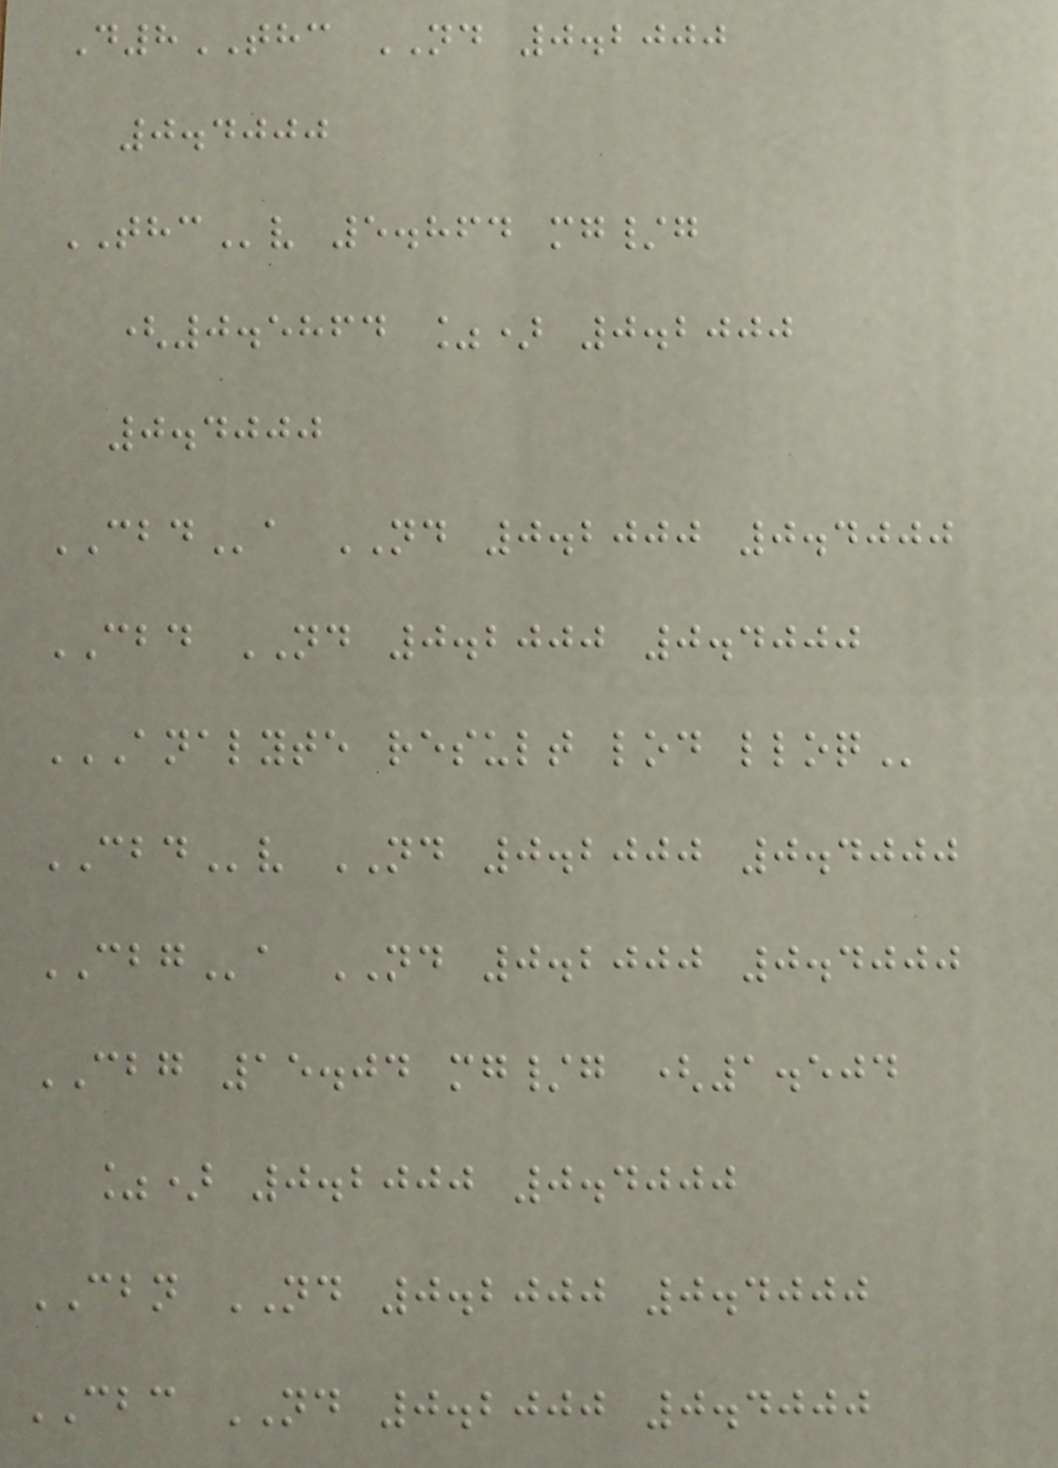D8THC ND 0.2000
0.4000
THCv 5.864 mg/g
(0.5864 %) 0.2000
0.4000
CBDa ND 0.2000 0.4000
CBD ND 0.2000 0.4000
ANALYTE RESULT LOD LLOQ
CBDv ND 0.2000 0.4000
CBGa ND 0.2000 0.4000
CBG 15.04 mg/g (1.504
%) 0.2000 0.4000
CBN ND 0.2000 0.4000
CBC ND 0.2000 0.4000
